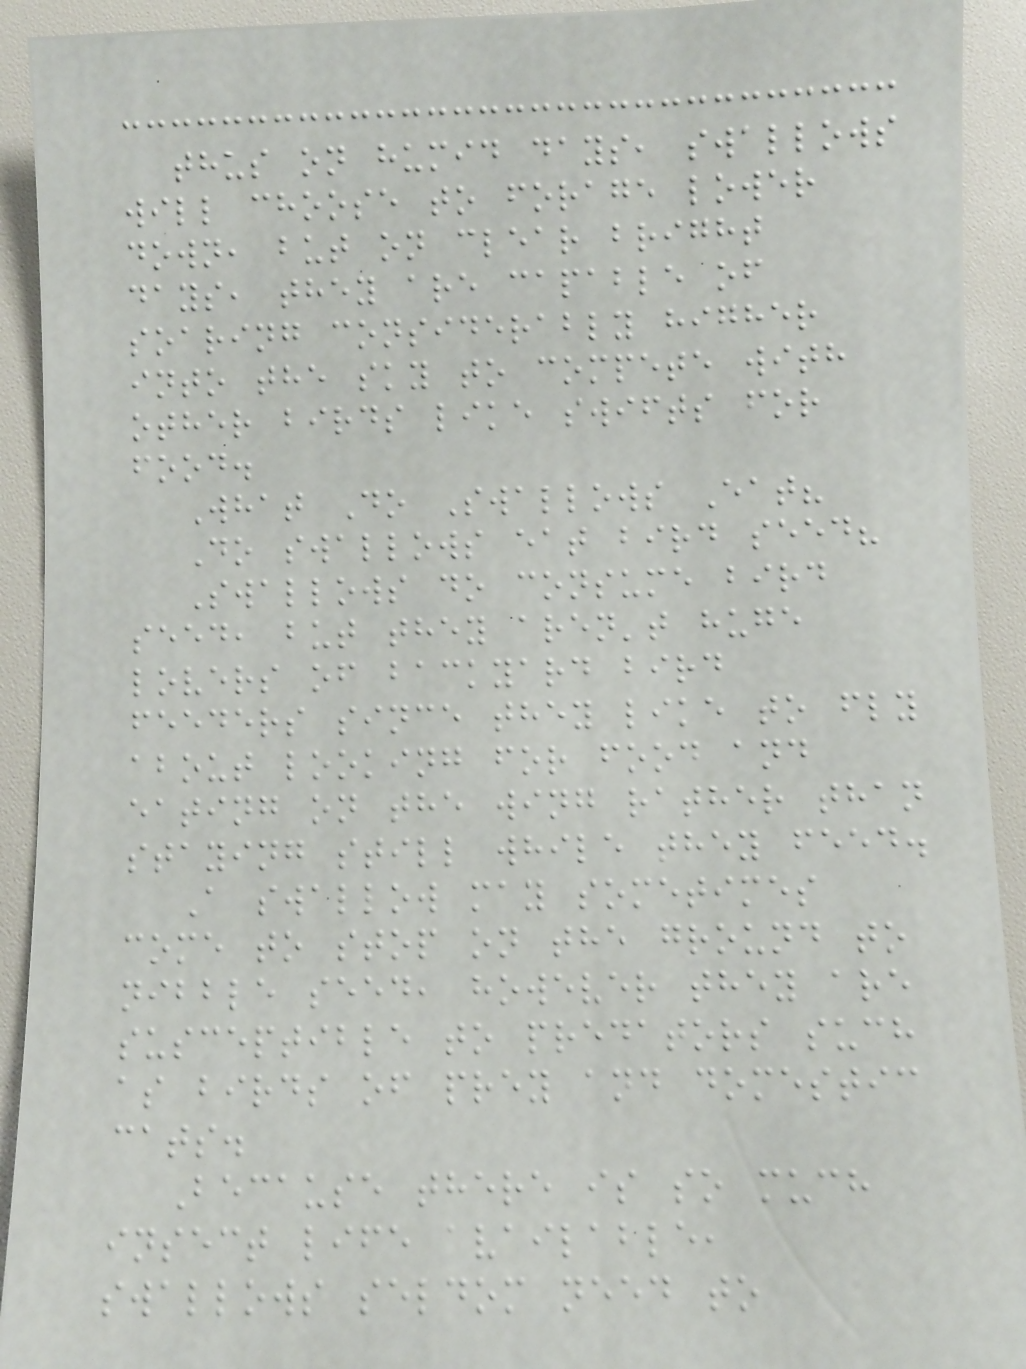thus on humid days, swallows
will choose to forage lower
down, but on clear bright
days, they are capable of
soaring considerably higher
into the sky to compete with
other birds like swifts for
food.
What Do Swallows Eat?
Do swallows eat bird seed?
Swallows do consume bird
seed, but they aren't huge
lovers of backyard bird
feeders since they like to fly
about looking for food and
eating on the wing rather than
staying still while they feed.
A swallow may sometimes
come to stop on the ground to
nibble seed, however they are
susceptible to predators such
as birds of prey and domestic
cats.
Because there is so much
insect life available,
swallows seldom need to
